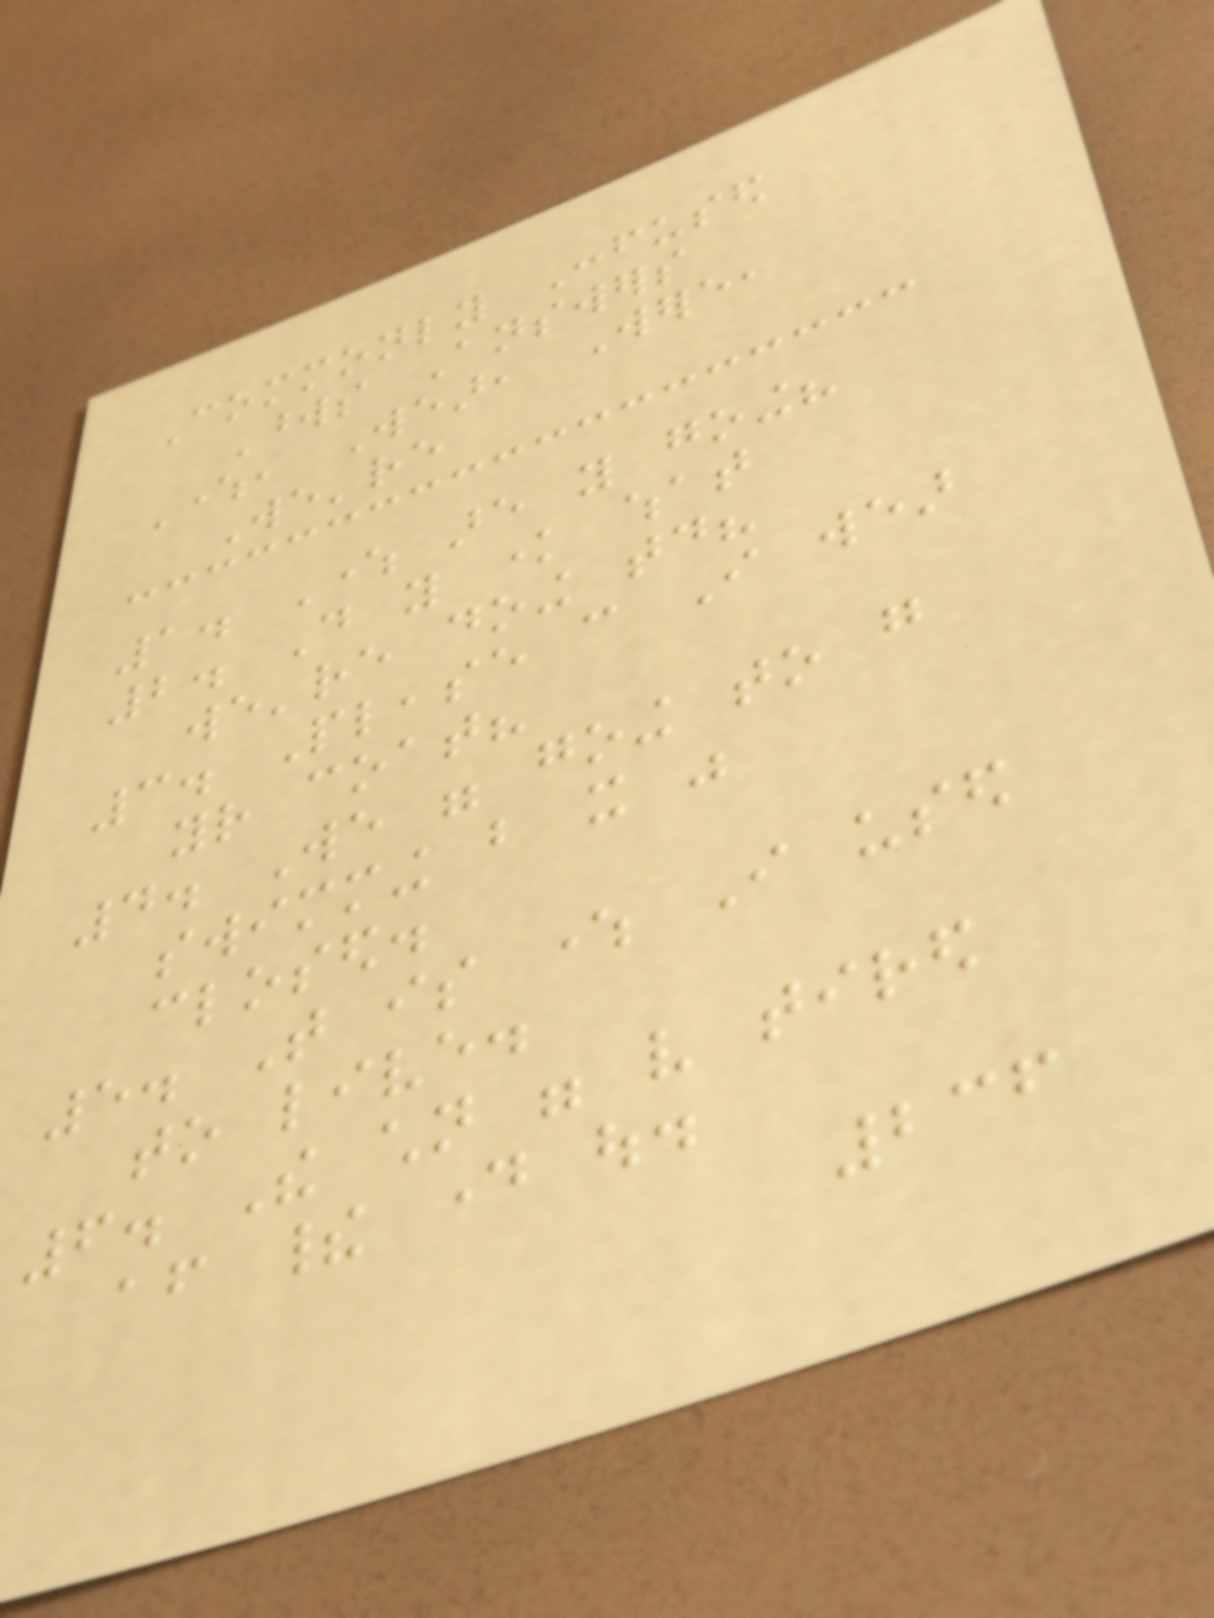Commonly Confused
Words Answers
Where, Wear, Were,
We're
1. Where are you going?
2. Do you know what
we're doing today?
3. Please can I wear
your coat?
4. We were going to go
swimming but it was
closed.
5. That is where I used
to live.
6. The children were very tired
after their day out.
236
